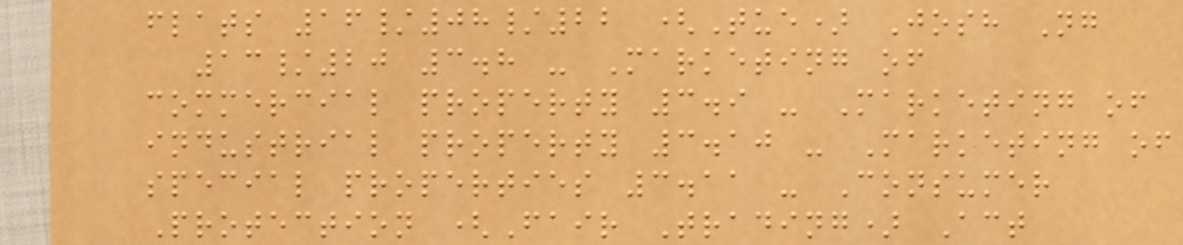flats 16/08/22 (Tue) Josh Ng
13/20 3.8 - Marketing of
commercial property 3.9 - Marketing of
industrial property 3.10 - Marketing of
special properties 3.11 - Consumer
Protection (Fair Trading) Act
